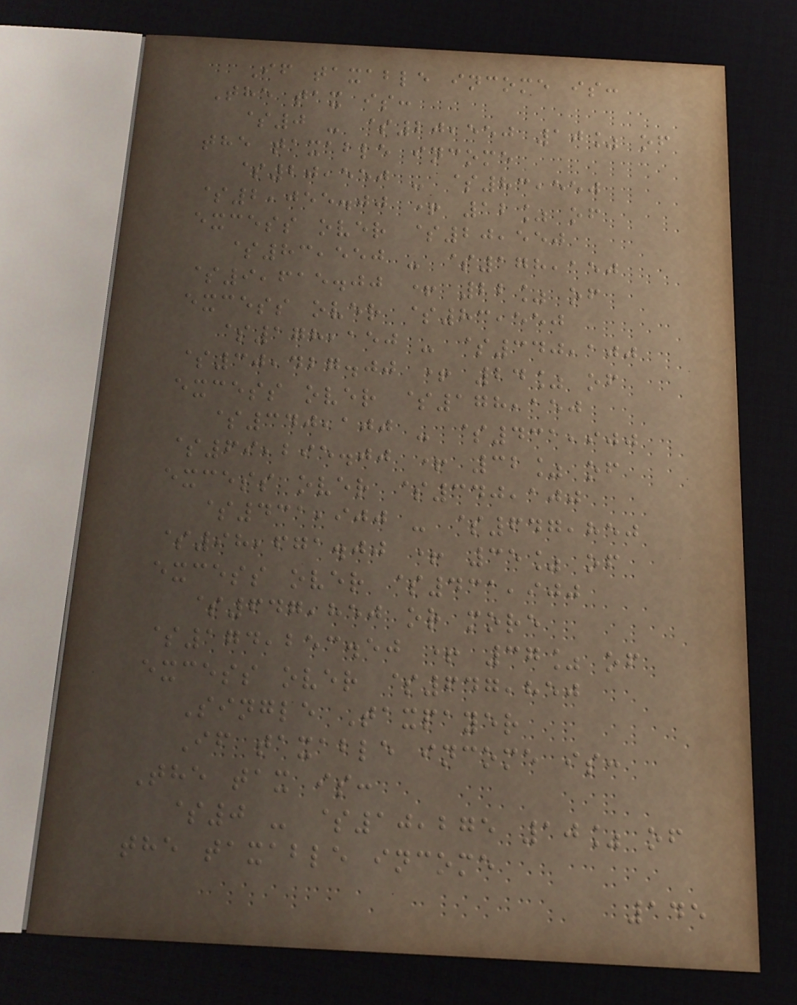If taxable income is:
The tax is:
$0 - $20,550 10% of
the taxable income
$20,550 - $83,550
$2,055.00 + 12% of
excess over $20,550
$83,550 - $178,150
$9,615.00 + 22% of
excess over $83,550
$178,150 - $340,100
$30,427.00 + 24% of
excess over $178,150
$340,100 - $431,900
$69,295.00 + 32% of
excess over $340,100
$431,900 - $647,850
$98,671.00 + 35% of
excess over $431,900
$647,850 or more
$174,253.50 + 37% of
excess over $647,850
Single Taxpayer
If taxable income is:
The tax is:
$0 - $10,275 10% of
the taxable income
145
